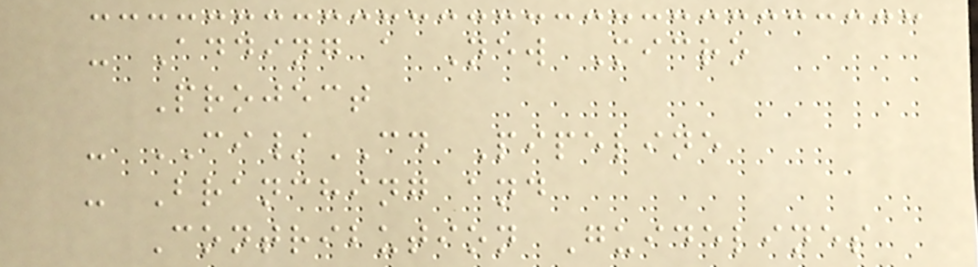- Adding a New Micro
Project
- CI/CD Pipeline
- Branching and
Contribution Guidelines
